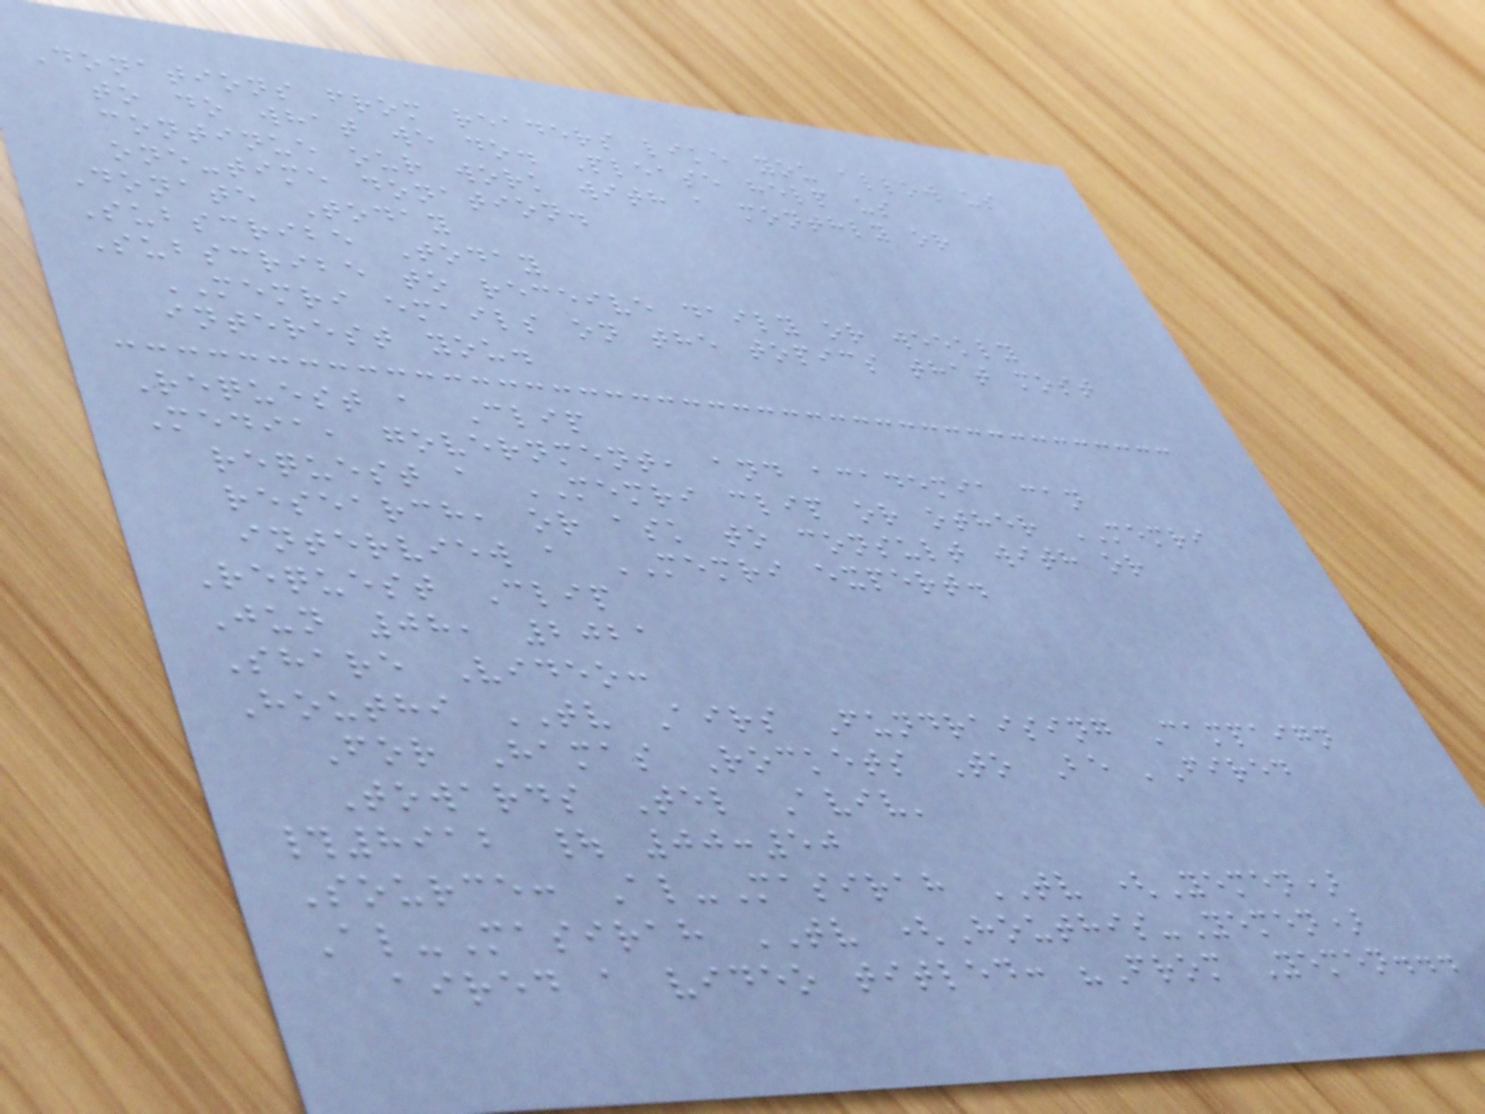Donations from readers like you allow us
to do what we do. Please help us
continue our work with a monthly or
one-time donation.
Donate Today
Subscribe Today
Subscribe to receive daily or weekly
MEMRI emails on the topics that most
interest you.
Request a Clip
Media, government, and academia can
request a MEMRI clip or other MEMRI
research, or ask to consult with or
interview a MEMRI expert.
Request Clip
Jun 08, 2021
Share Video:
Houthi TV Airs Fundraising Campaign
For Hamas Rockets To Be 'Fired
Towards Tel Aviv'
#8912 | 00:50
Source: Al-Masirah TV (Yemen)
Al-Masirah TV (Houthis-Yemen)
aired a video titled: "From Yemen...
